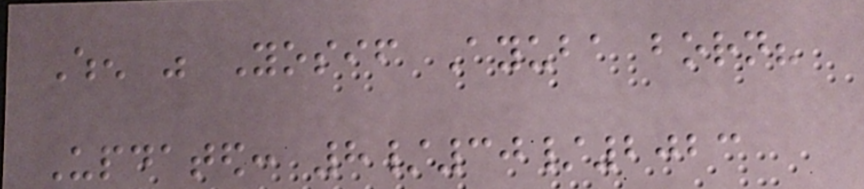When was Yosif Ayuba born?
Updated: 8/30/2023
